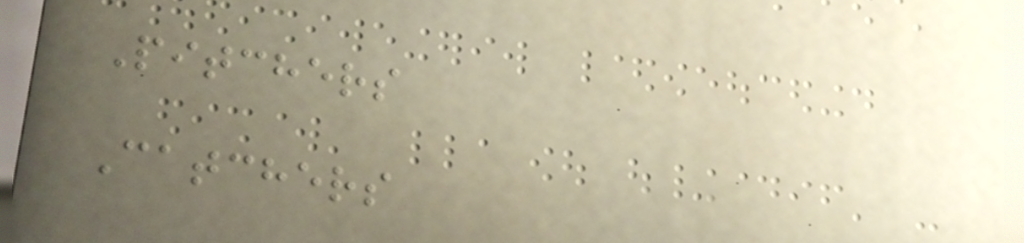Pitchers
Catchers
